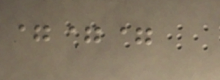===
